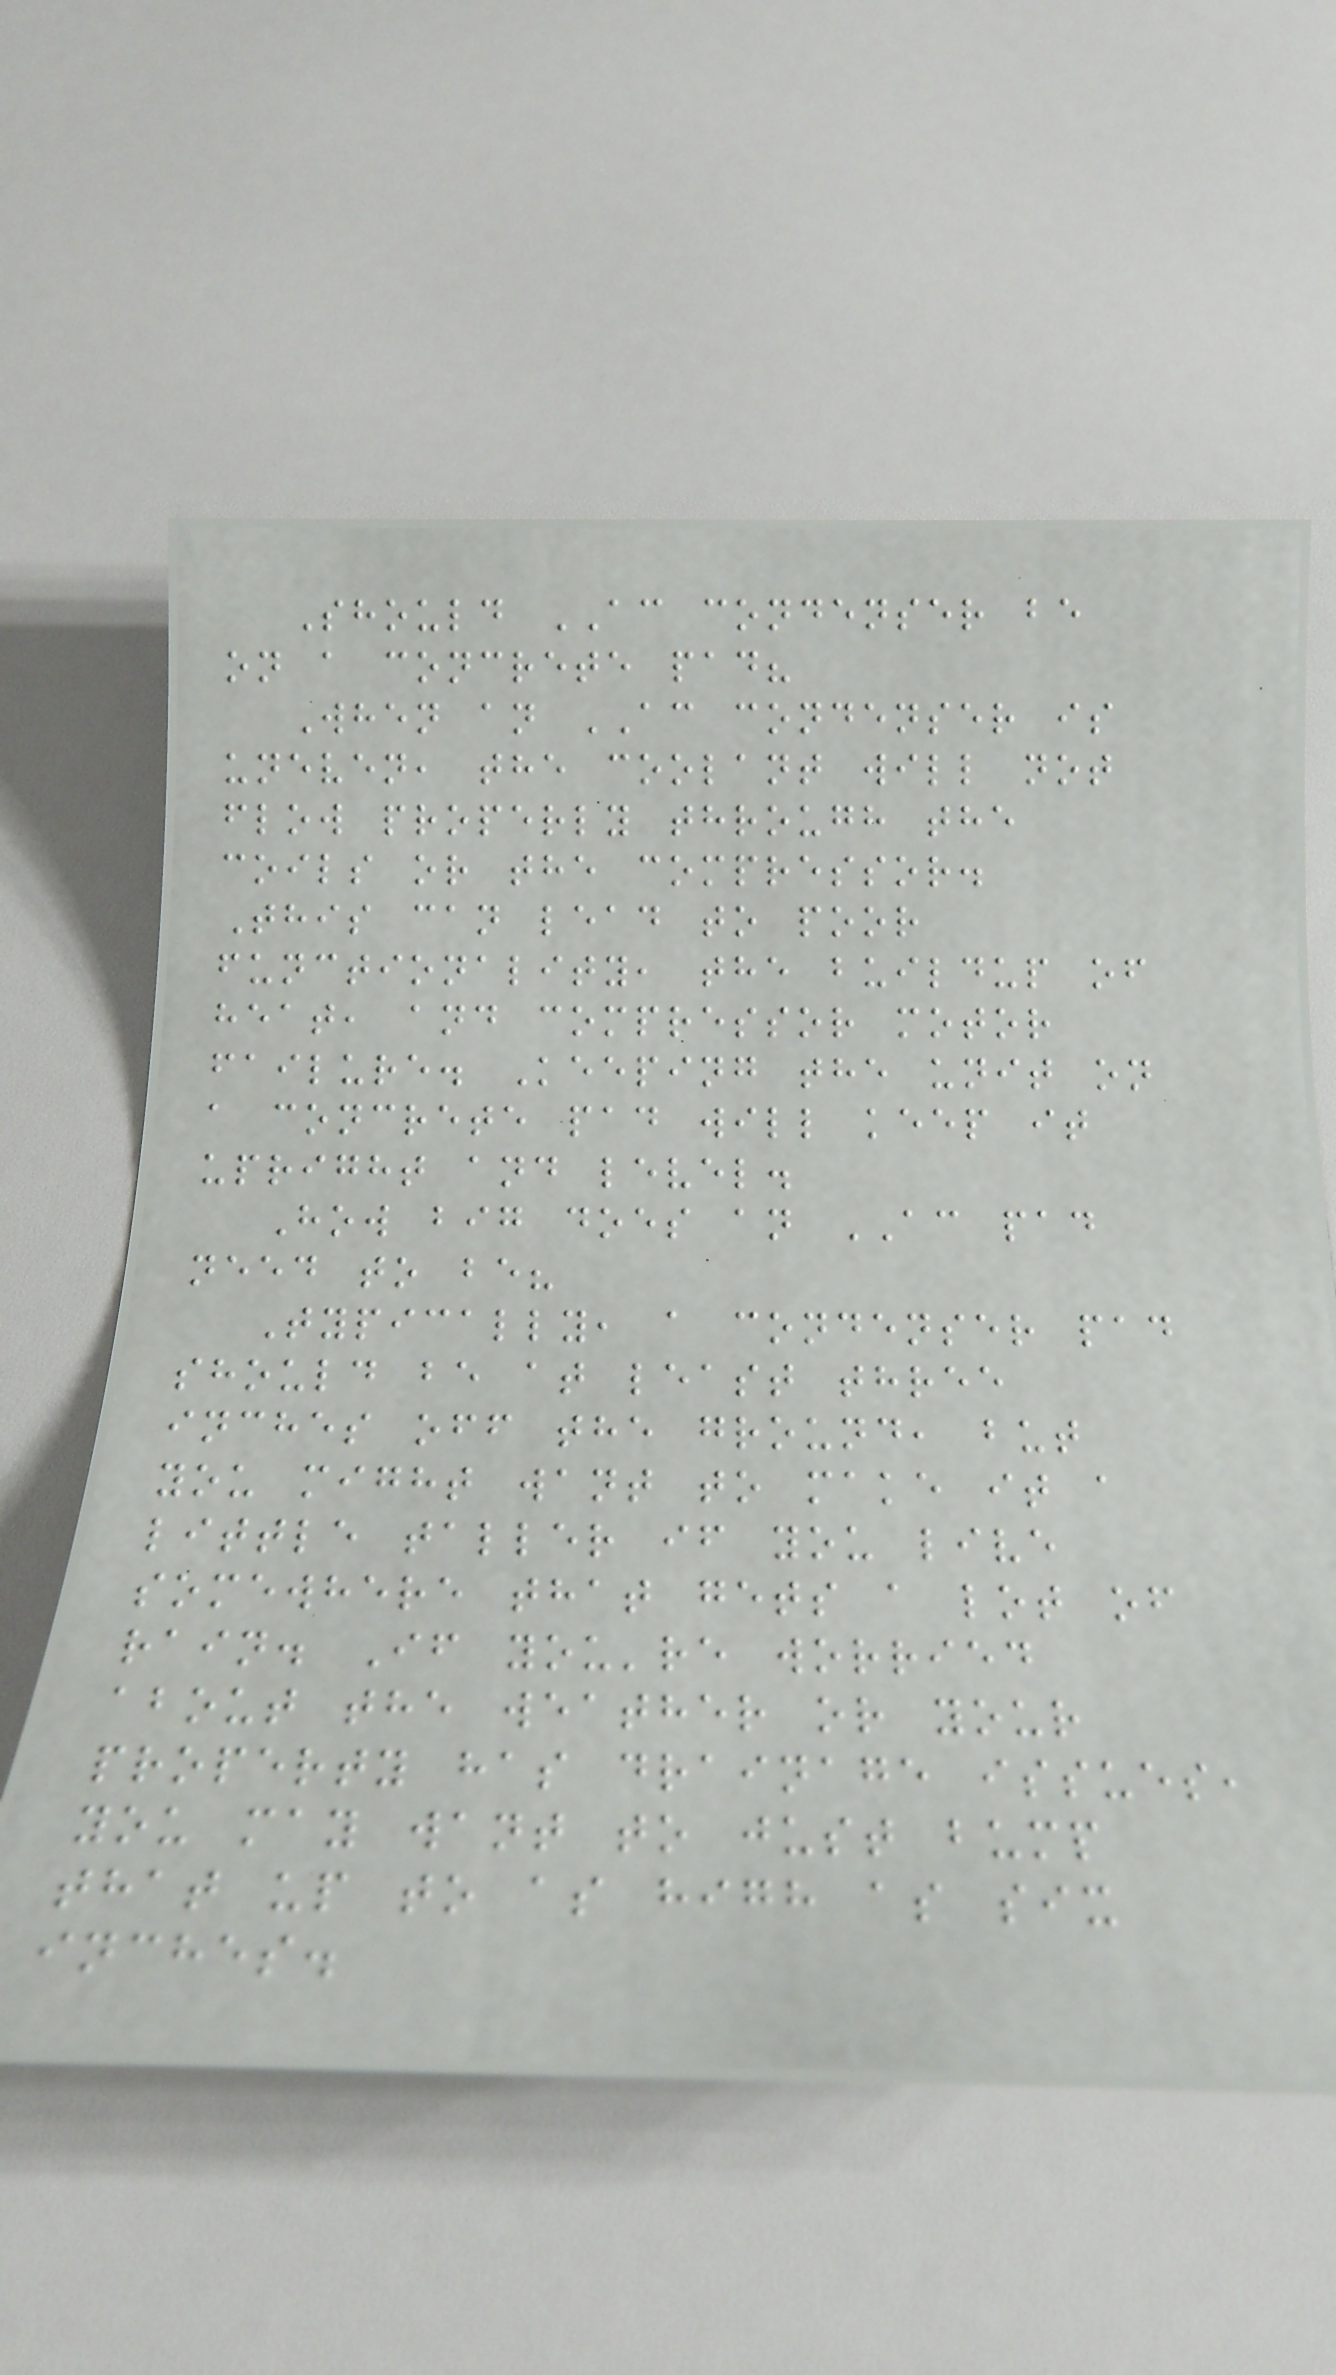Should AC condenser be
on a concrete pad?
When an AC condenser is
uneven, the coolant will not
flow properly through the
coils or the compressor.
This can lead to poor
functionality, the buildup of
heat, and compressor motor
failure. Keeping the unit on
a concrete pad will keep it
upright and level.
How big does an AC pad
need to be?
Typically, a condenser pad
should be at least three
inches off the ground, but
you might want to make it a
little taller if you live
somewhere that gets a lot of
rain. If you're worried
about the weather or your
property has drainage issues,
you may want to just bump
that up to as high as six
inches.
